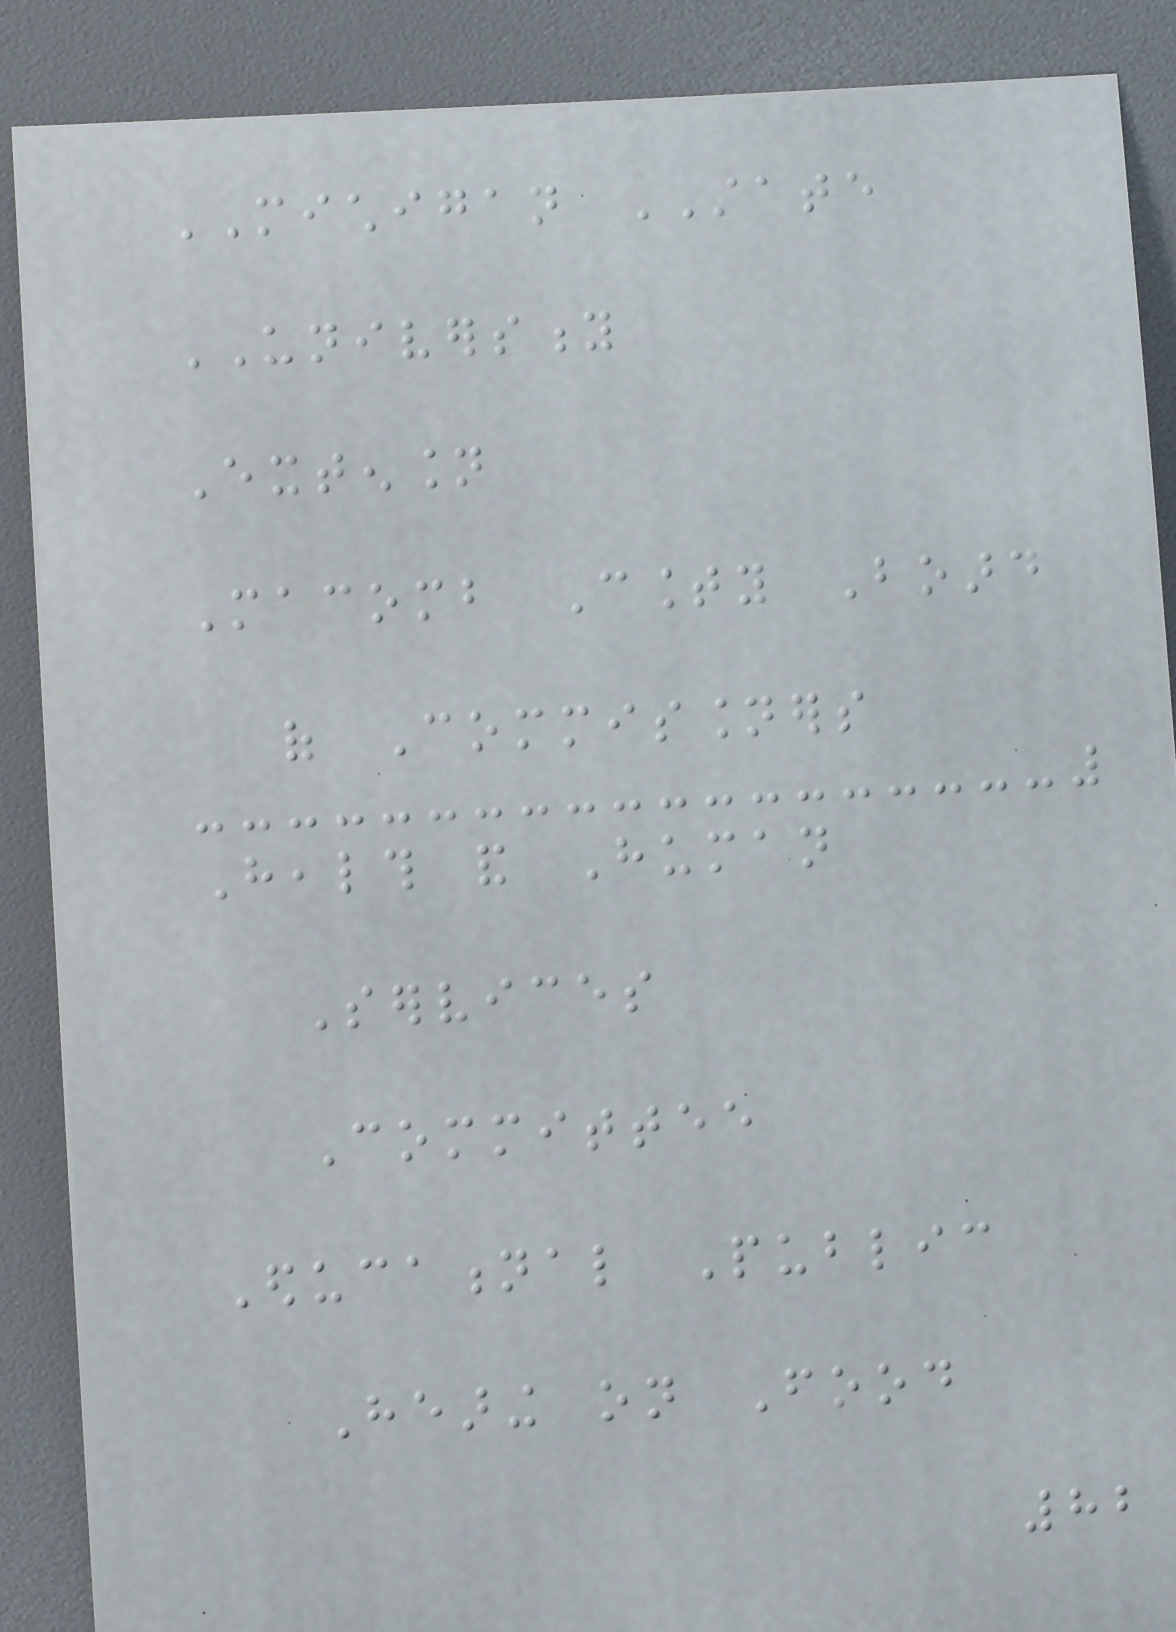MICHIGAN STATE
UNIVERSITY
Extension
Macomb County Board
of Commissioners
Health and Human
Services
Committee
Educational Public
Hearing on Food
82
